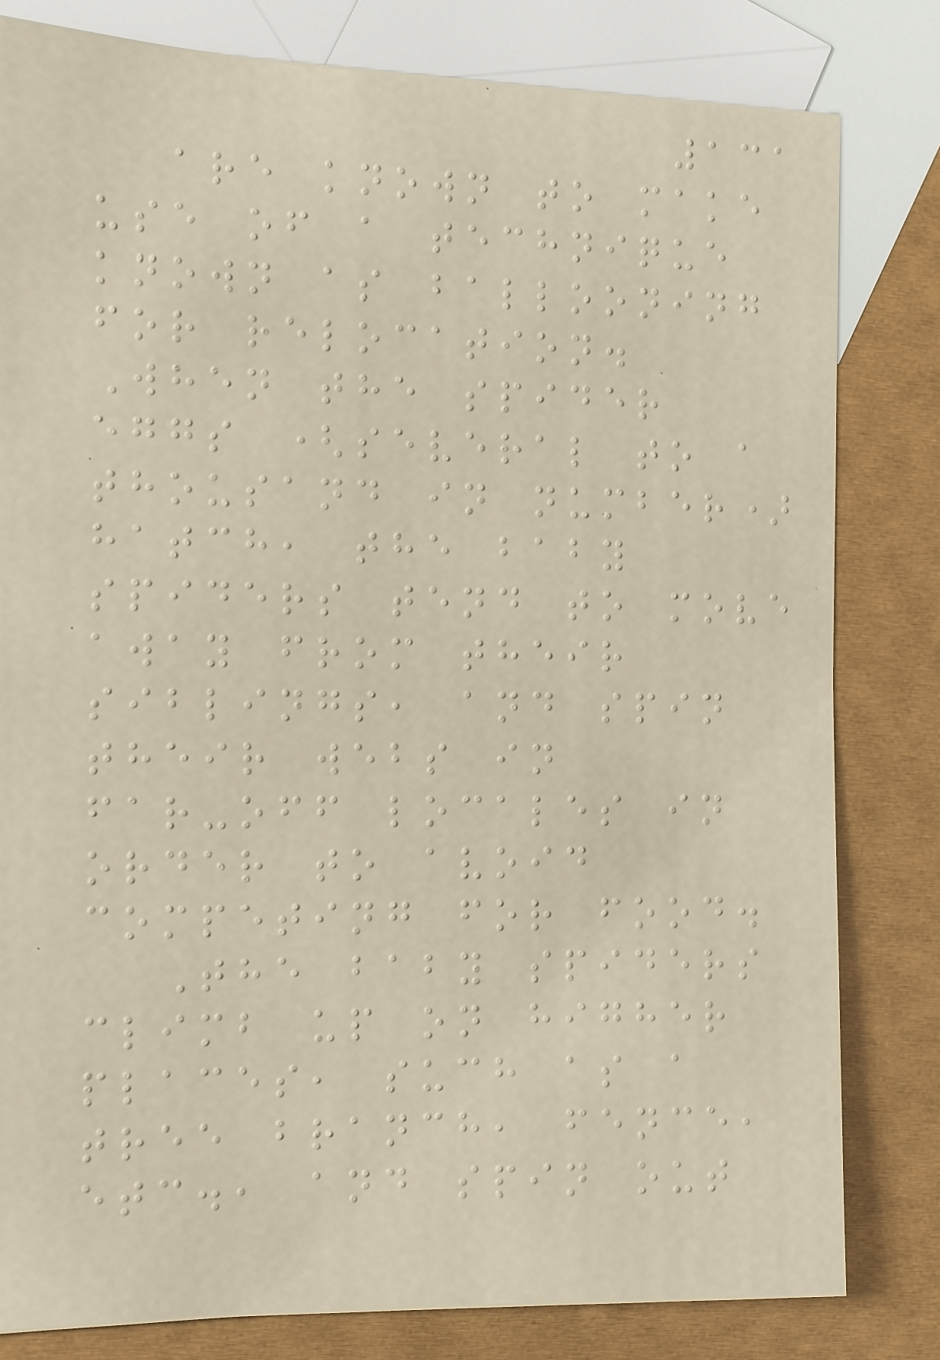131
are known to make
use of a technique
known as ballooning
for relocation.
When the spider
eggs (several to a
thousand in number)
hatch, the baby
spiders tend to move
away from their
siblings, and spin
their webs in
far-off locales in
order to avoid
competing for food.
The baby spiders
climb up on higher
places, such as a
tree branch, fence,
etc., and spin out
